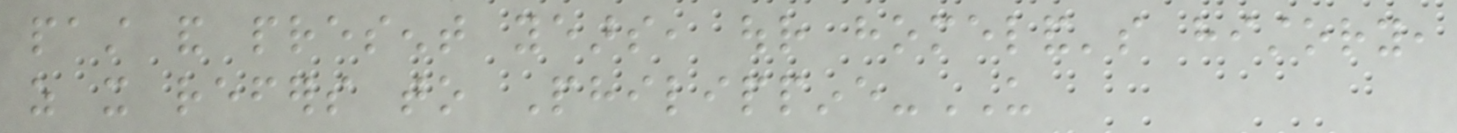past and present years, our homeland's history,
as it refers to Philippine-US
